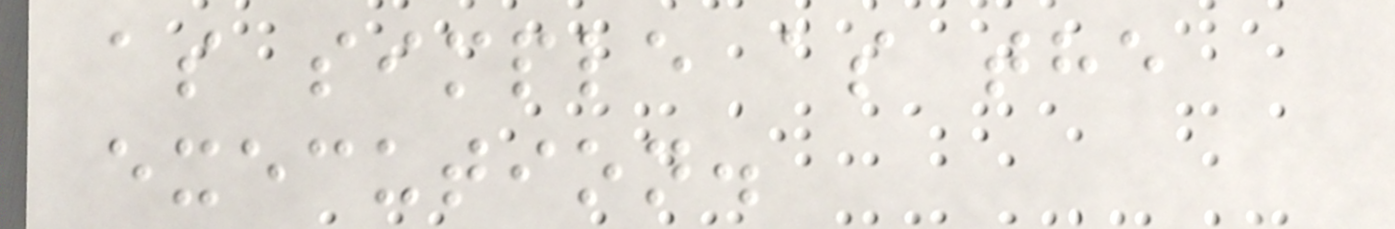as simple as the
execution.
